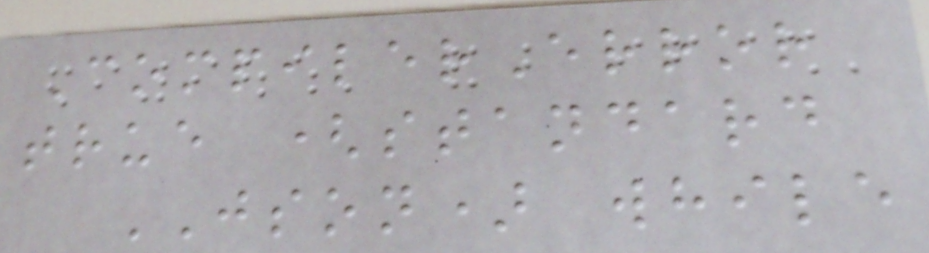CompilerError
true (standard
JSON) while
